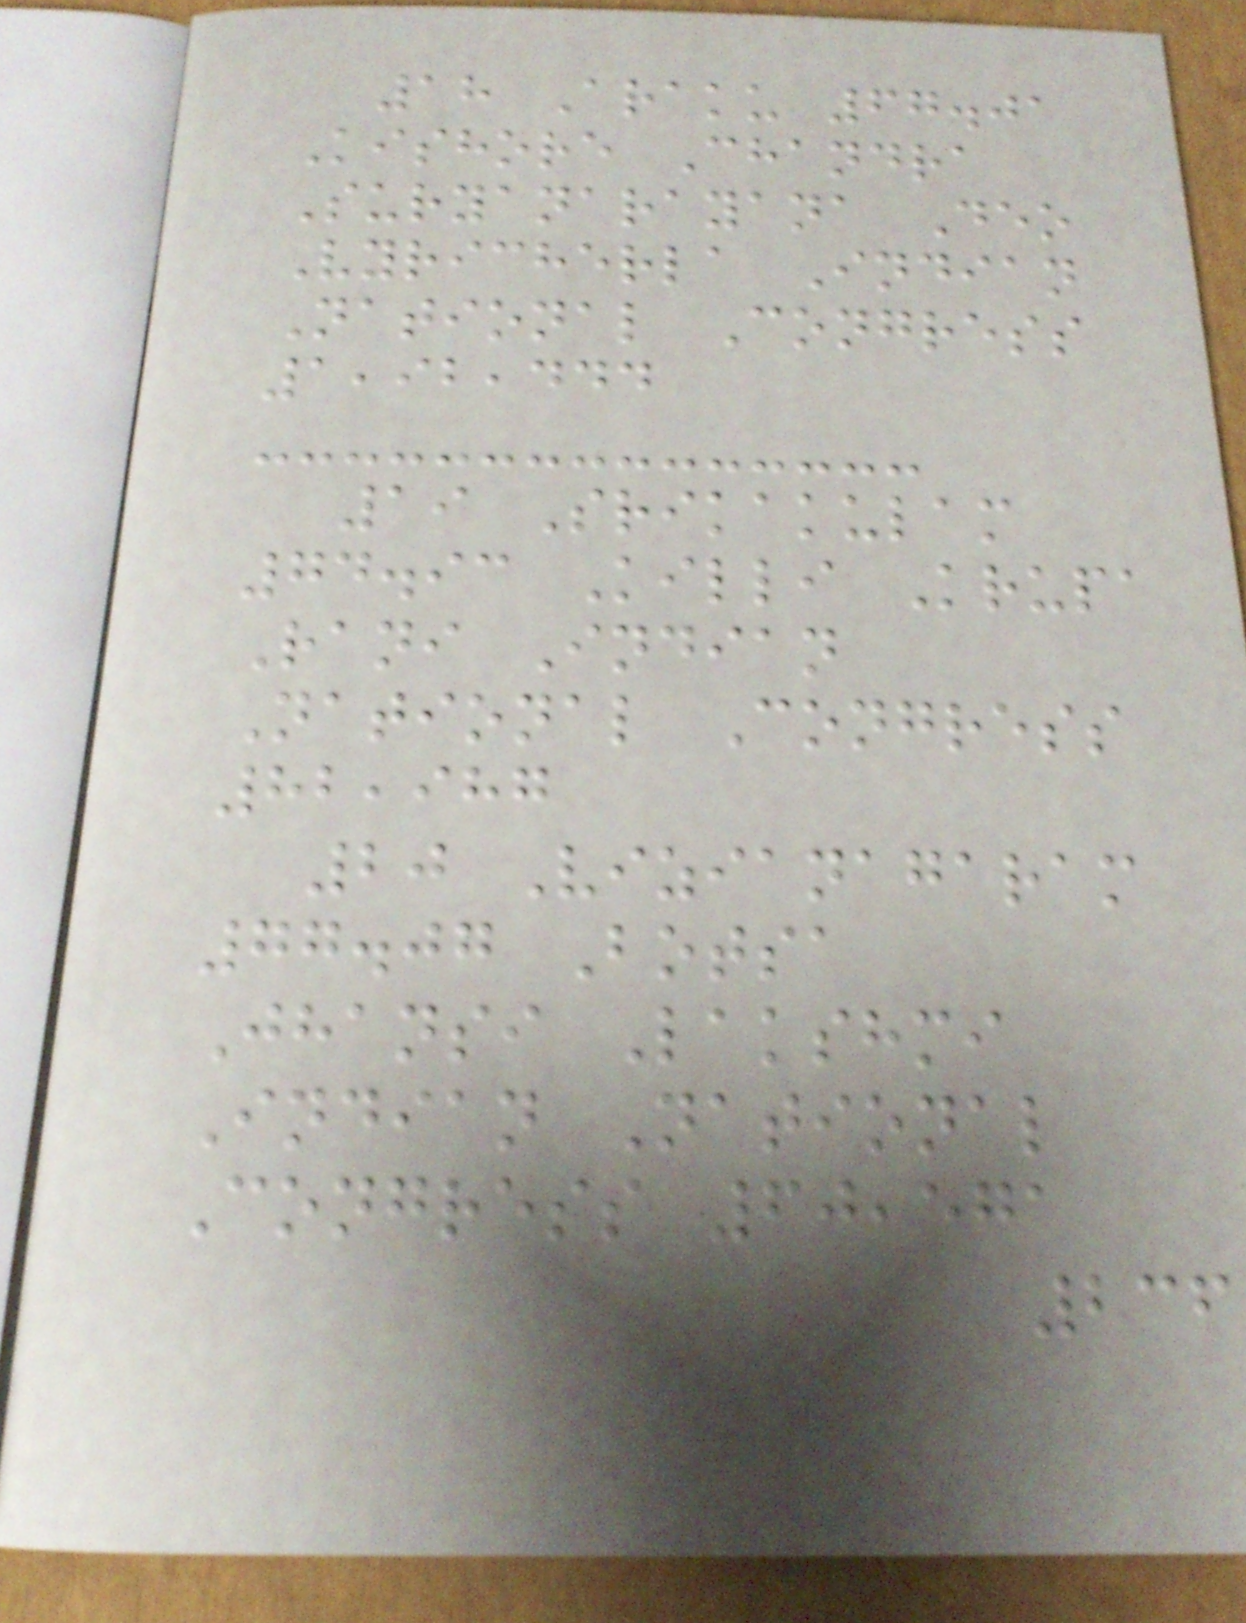18 Araku 67.01
Kishore Chandra
Suryanarayana Deo
Vyricherla Indian
National Congress
1,92,444
19 Srikakulam
74.93 Killi Krupa
Rani Indian
National Congress
82,987
20 Vizianagaram
77.07 Botsa
Jhansi Lakshmi
Indian National
Congress 60,571
236
